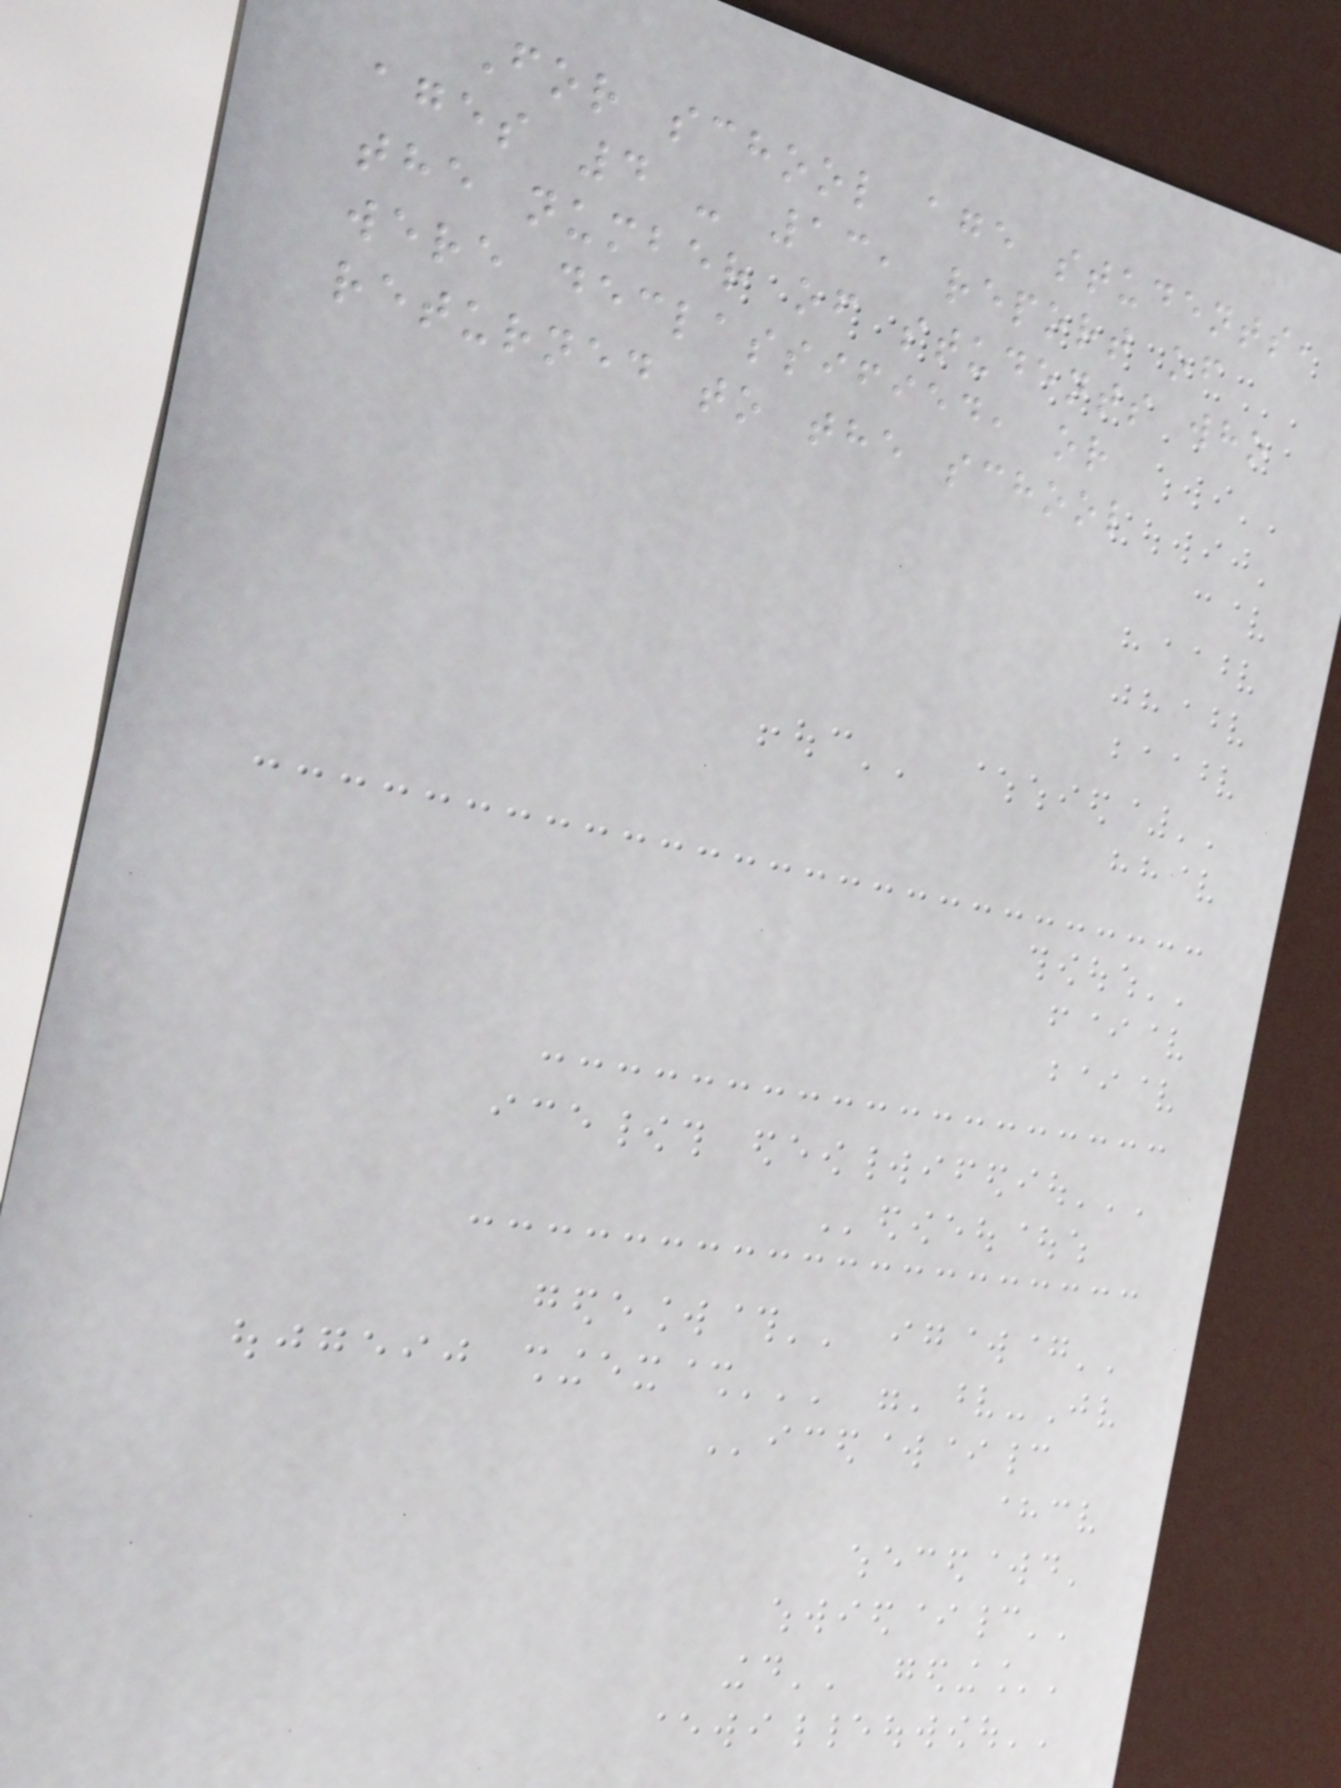For school age students,
ages 4 - 13, report of
the number of students who
were declassified, or
returned to the school
